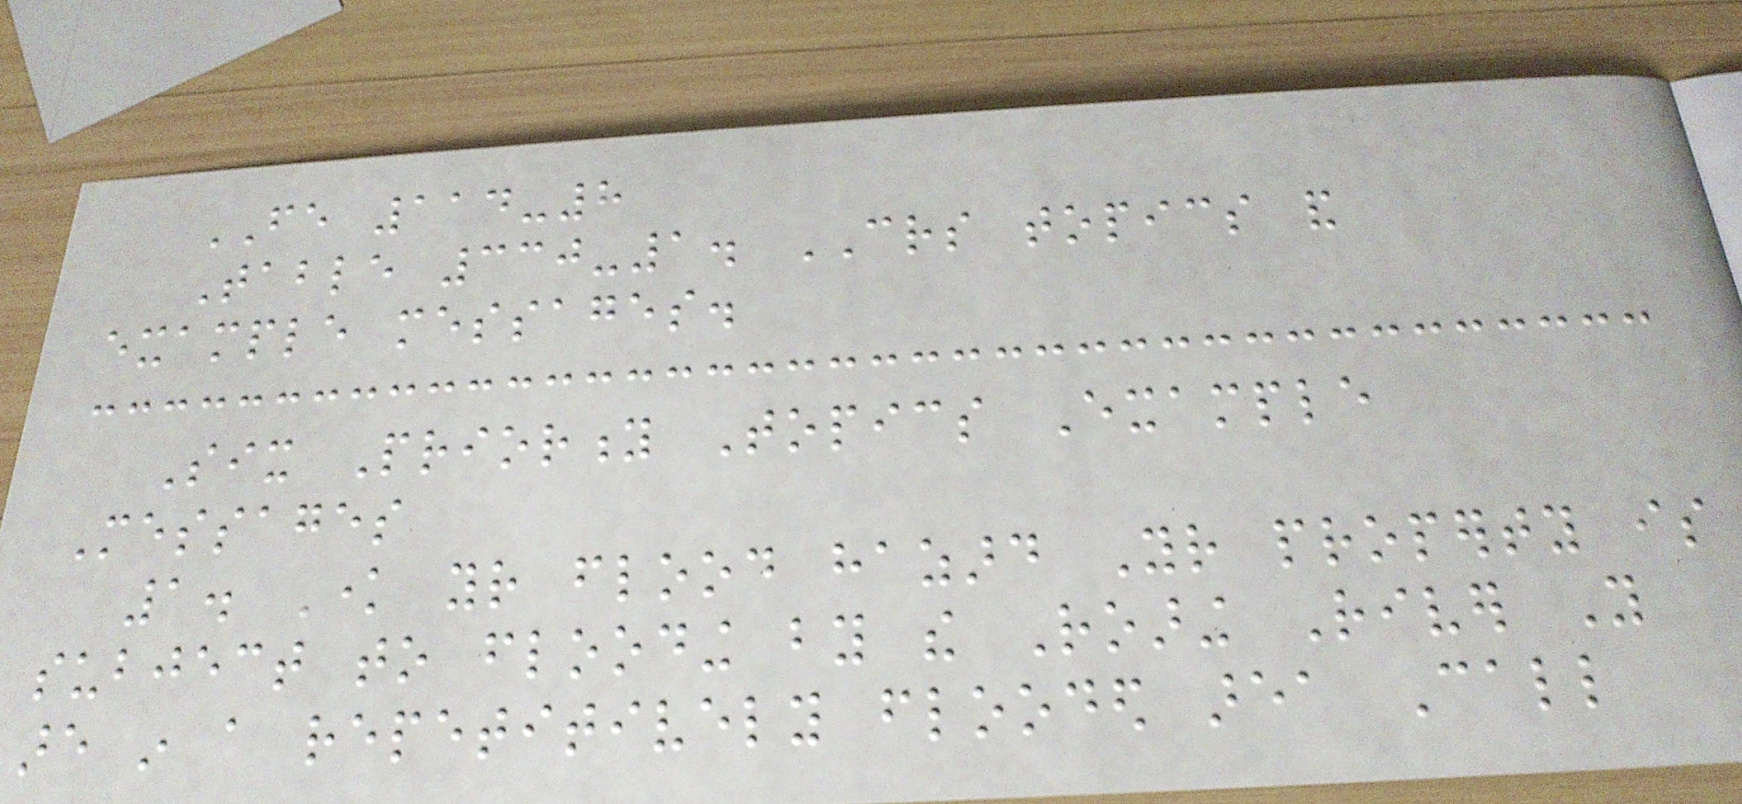FE 114-8
Table 330-1. CRS topics and
example messages.
Six Priority Topics Example
Messages
1. Know your flood hazard Your property is
subject to flooding by the Roaring River You
are in a repetitively flooded area Call
